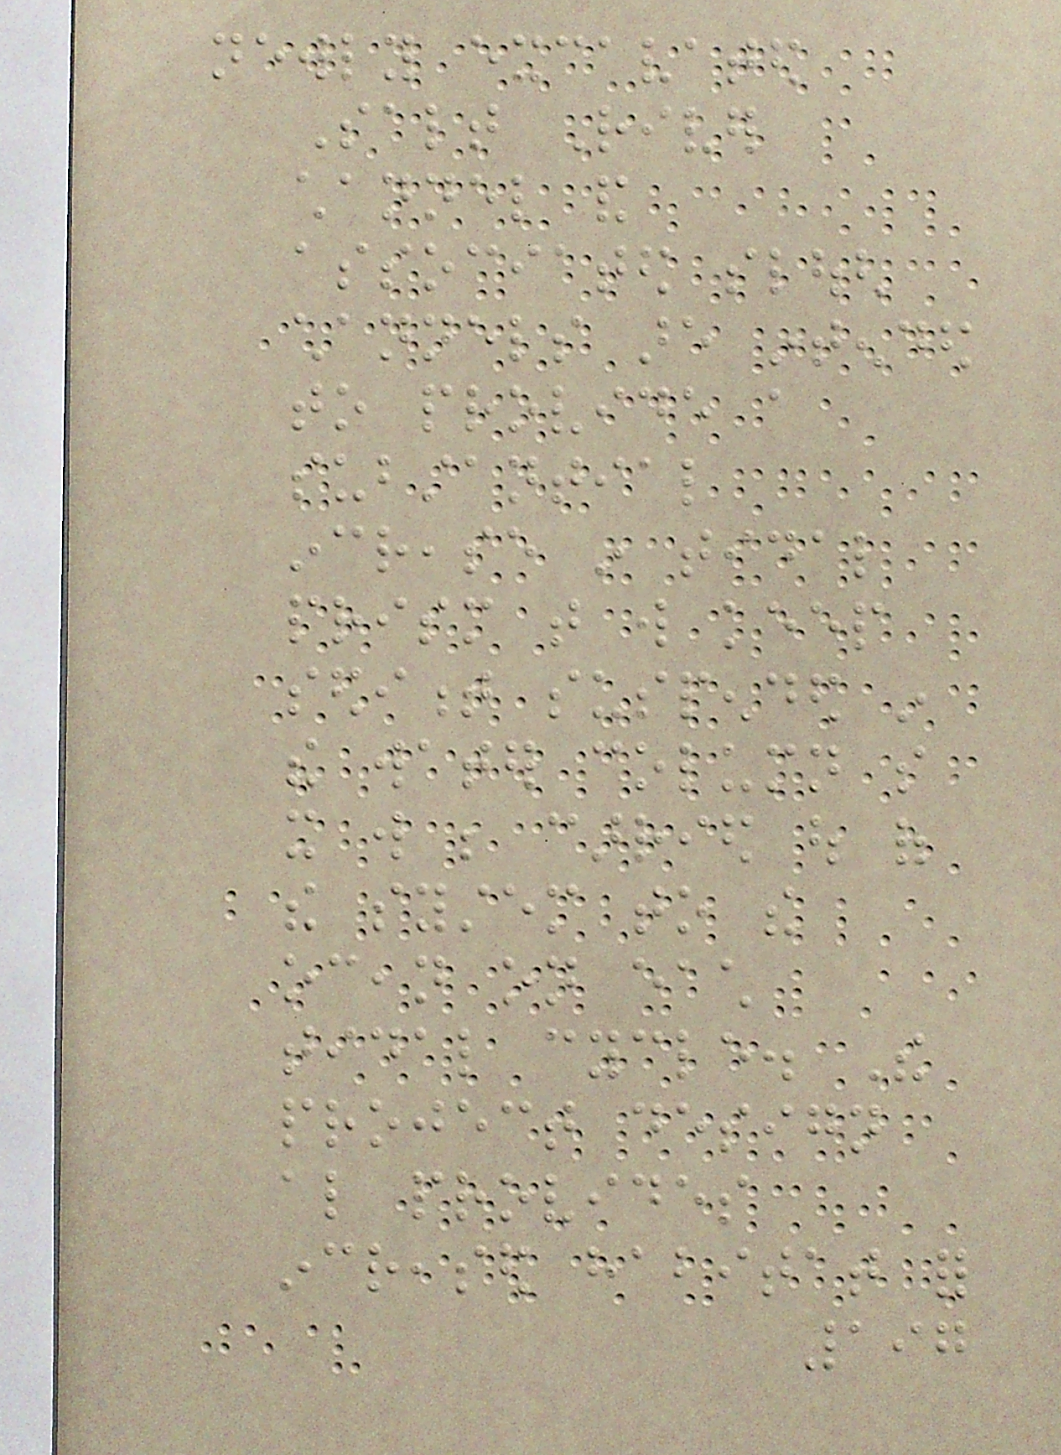newly excavated
Salt River
channel and
associated slough
channels are intended
to provide a
substantial
increase in tidal
prism that will keep
sediment suspended in
the water column so
it will be carried out of
the system to the
ocean on each
tidal cycle. The
project design
also provides
increased habitat for
197
